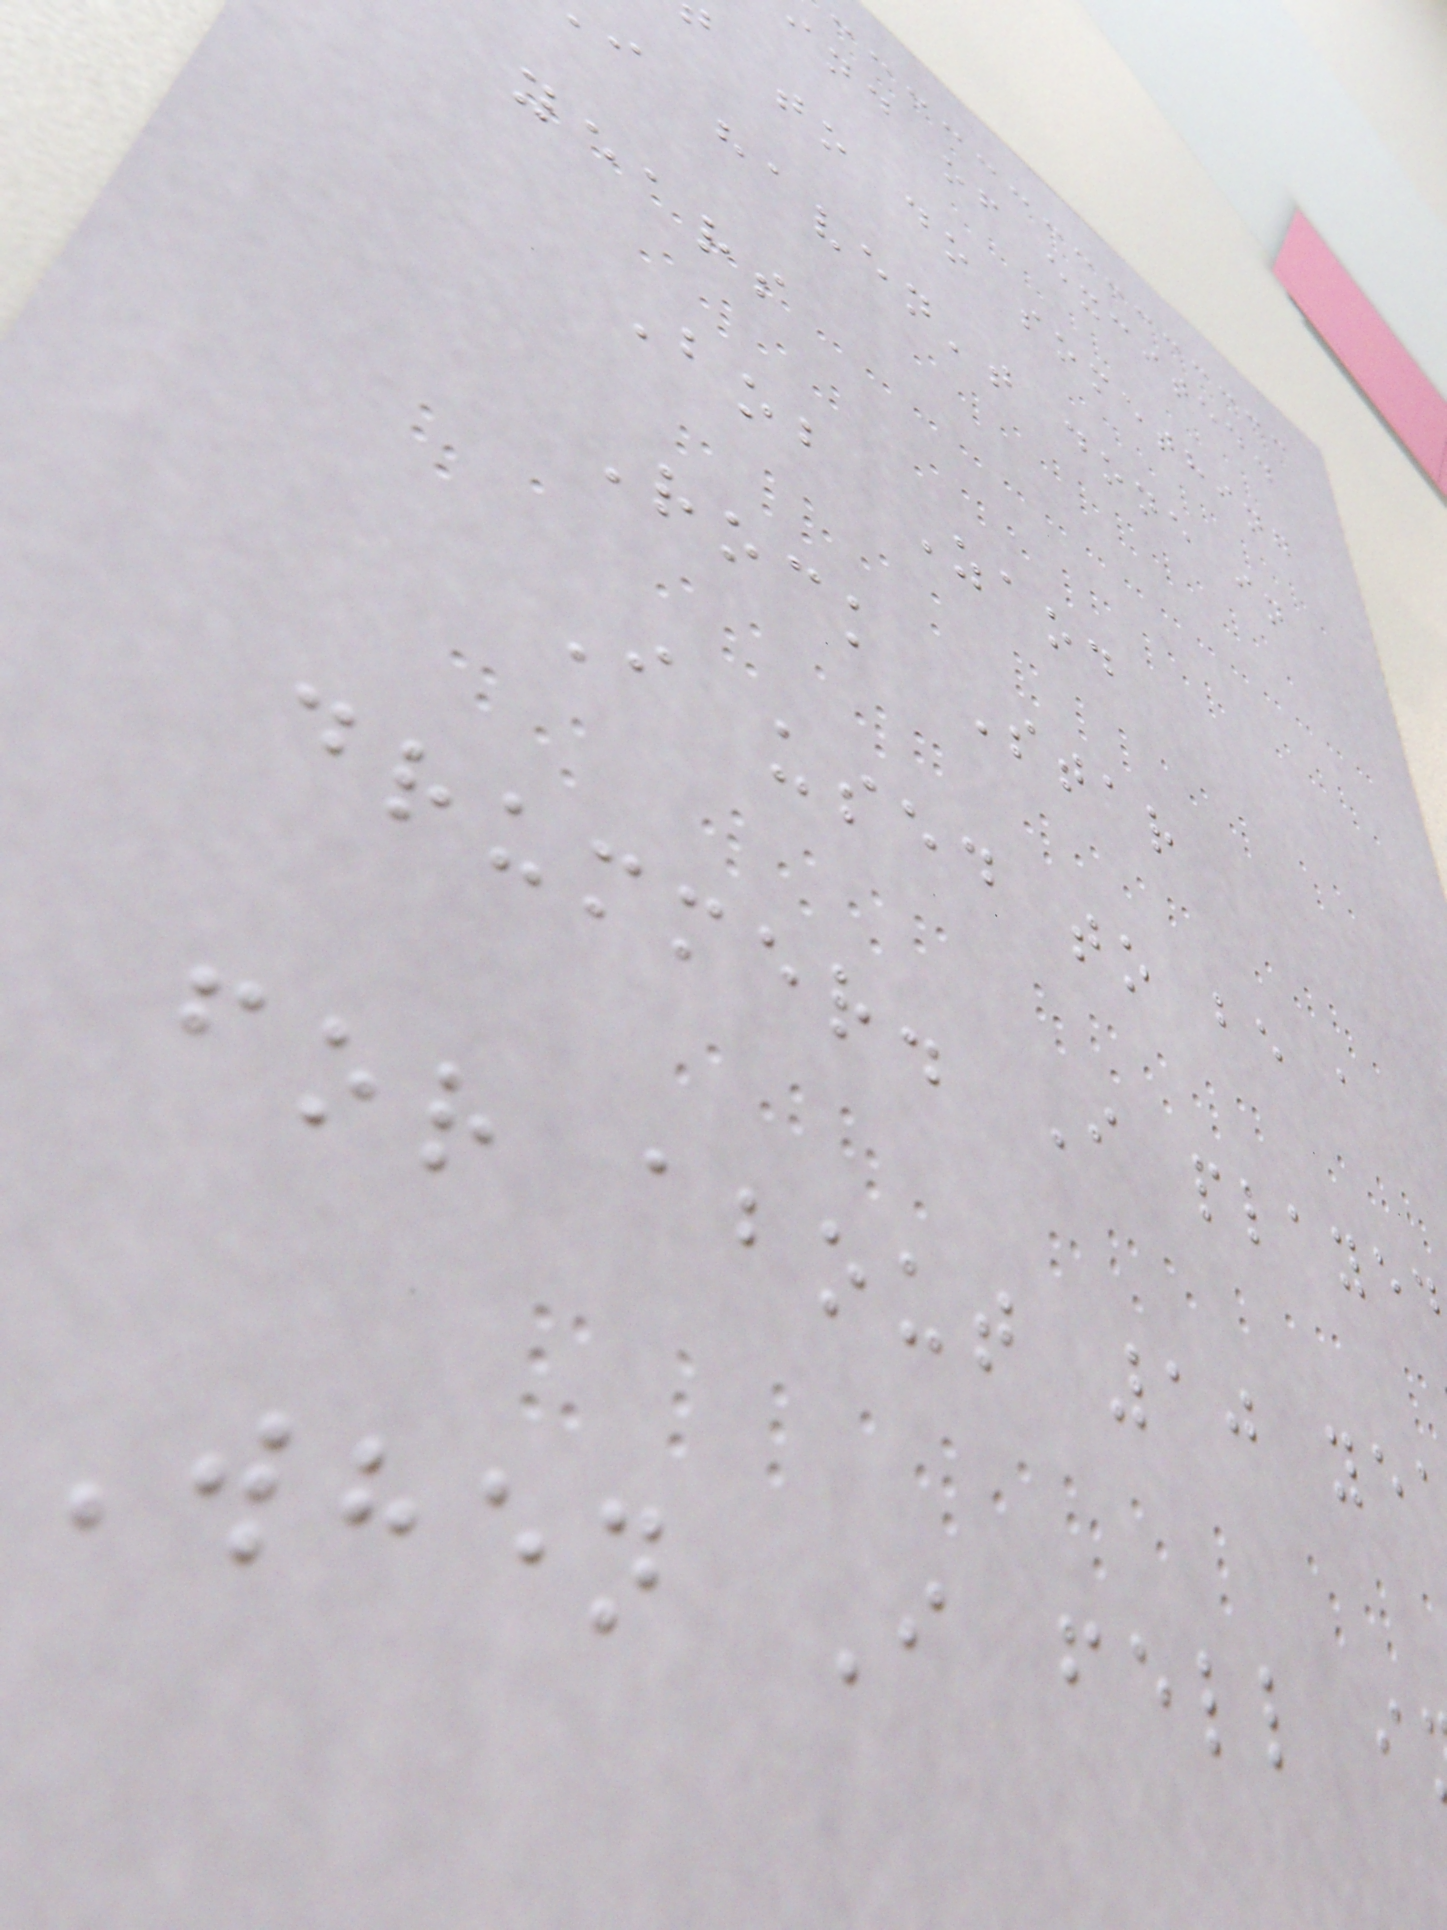ind of excited.
to do something
i haven't done in
years
Bob Zaod
Rock Star
I used to be a
drummer. I played
for about 10 ye
When I fell i
